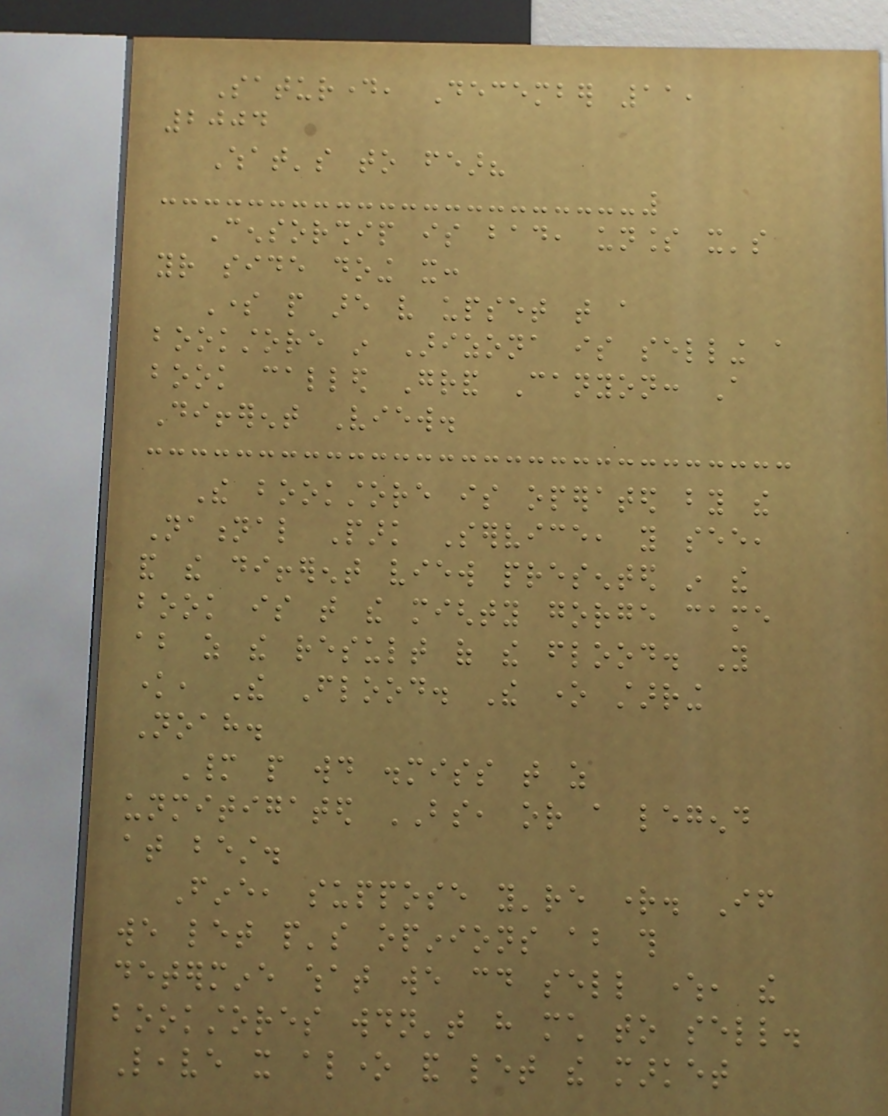Saturday, December 11,
2004
What's to fear?
Censorship is bad, unless it's
your side doing it:
Some people are very upset that a
bookstore in Arizona is selling a
book called Grand Canyon: A
Different View.
The bookstore is operated by the
National Park Service, you see,
and the different view presented in the
book is that the mighty gorge came
about as the result of the flood. You
know, The Flood. The one starring
Noah.
Many people would dismiss that as
unmitigated BS, or a legend
at best.
Fine, suppose you're right. If
we let people's opinions about this
determine what we could sell where, the
bookstores wouldn't have much to sell.
Leave it alone and let the market
